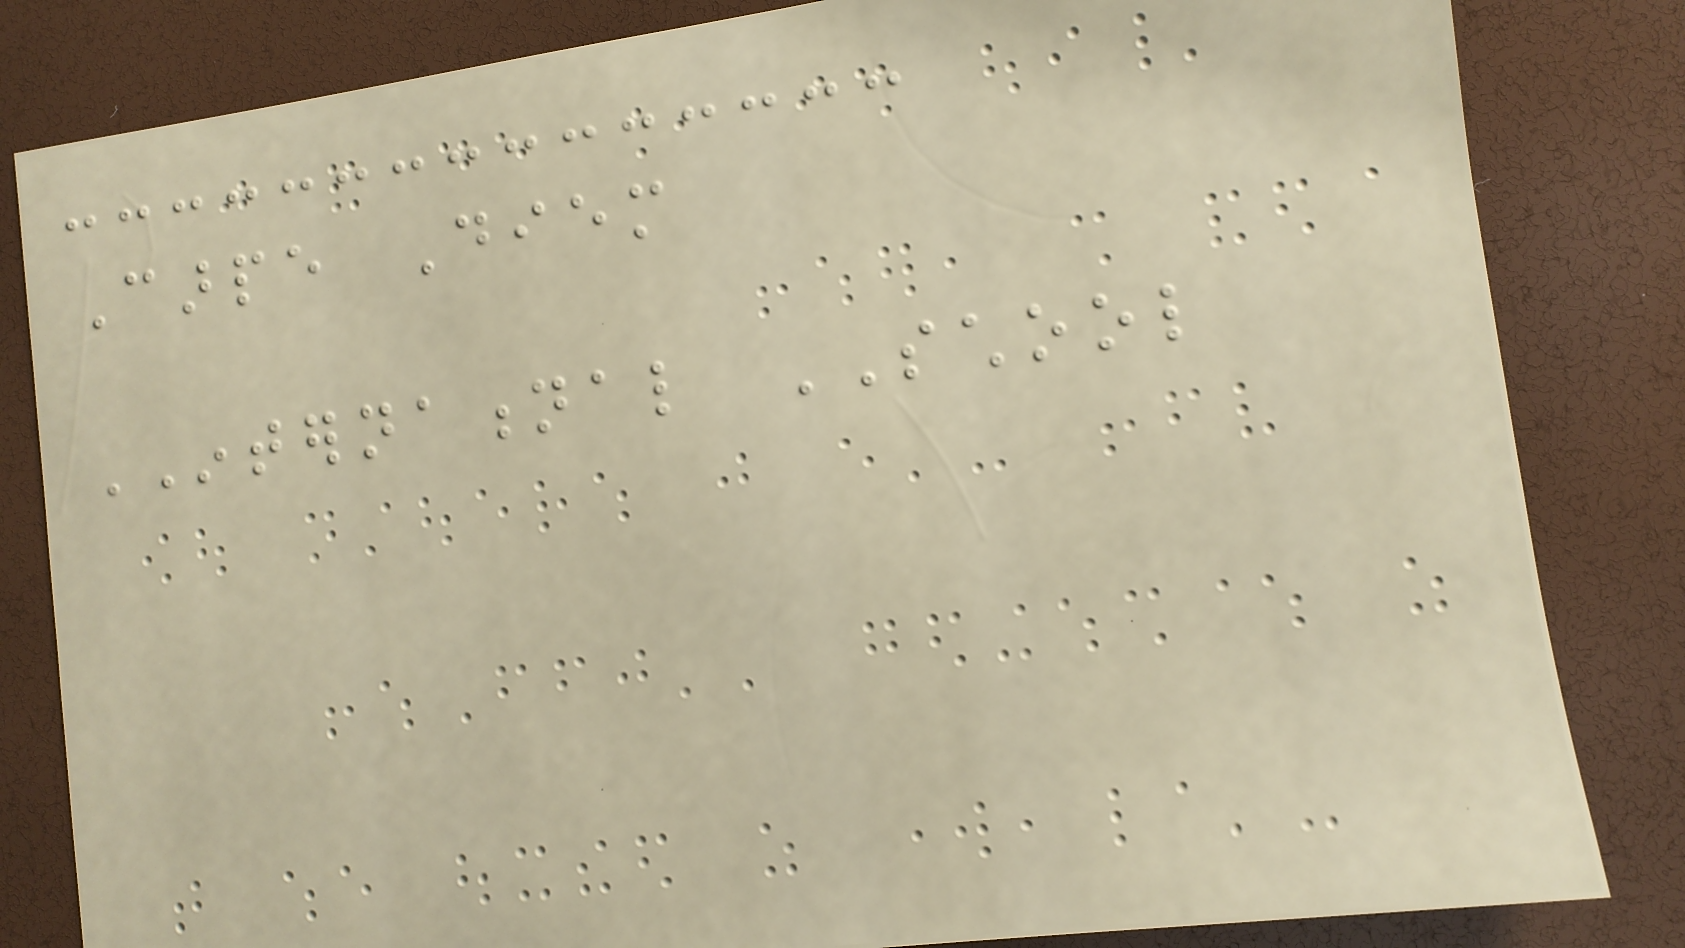Carpe Diem
INTERNATIONAL SCHOOL
